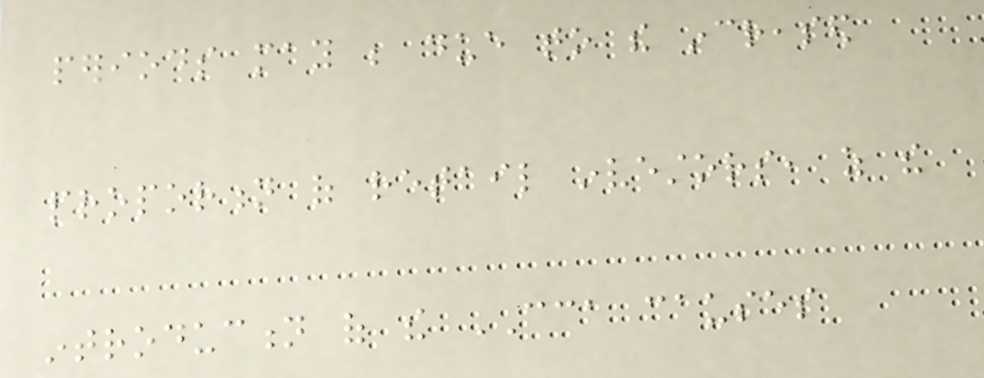periods may be due to the increased
proportion of retail investors, as the
introduction of the CCA causes
